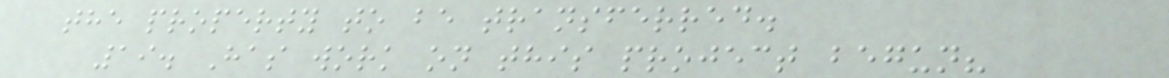the property to be transferred.
19. Has work on this project begun?
